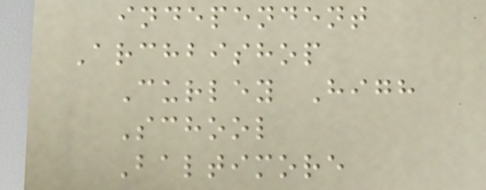independent
Archbishop
Curley High
School
Baltimore
